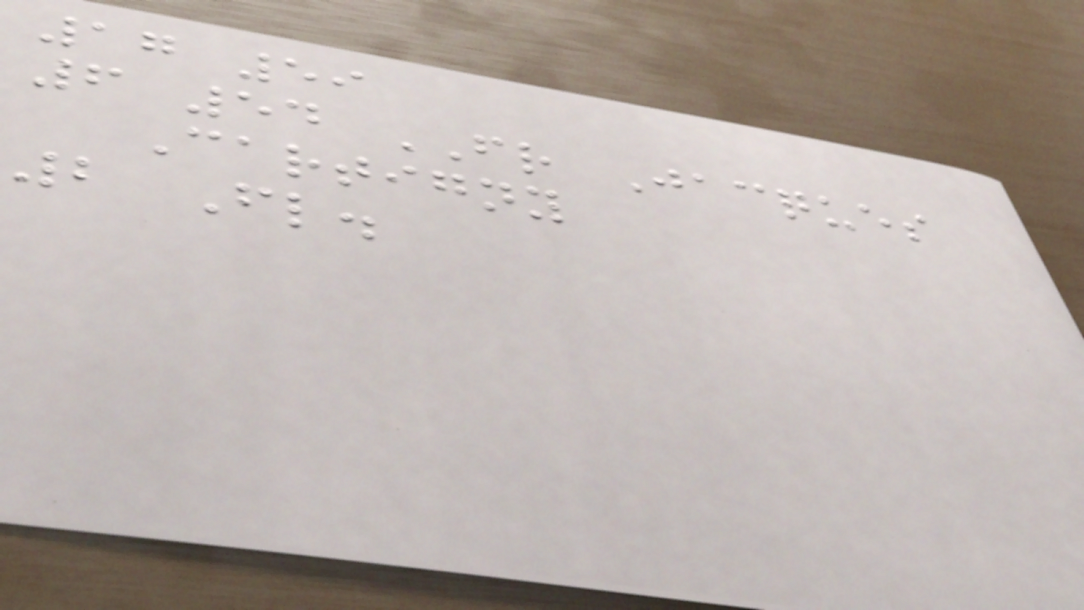17 59
6 54 FR Jacques
Cartigny
2 Fl.
